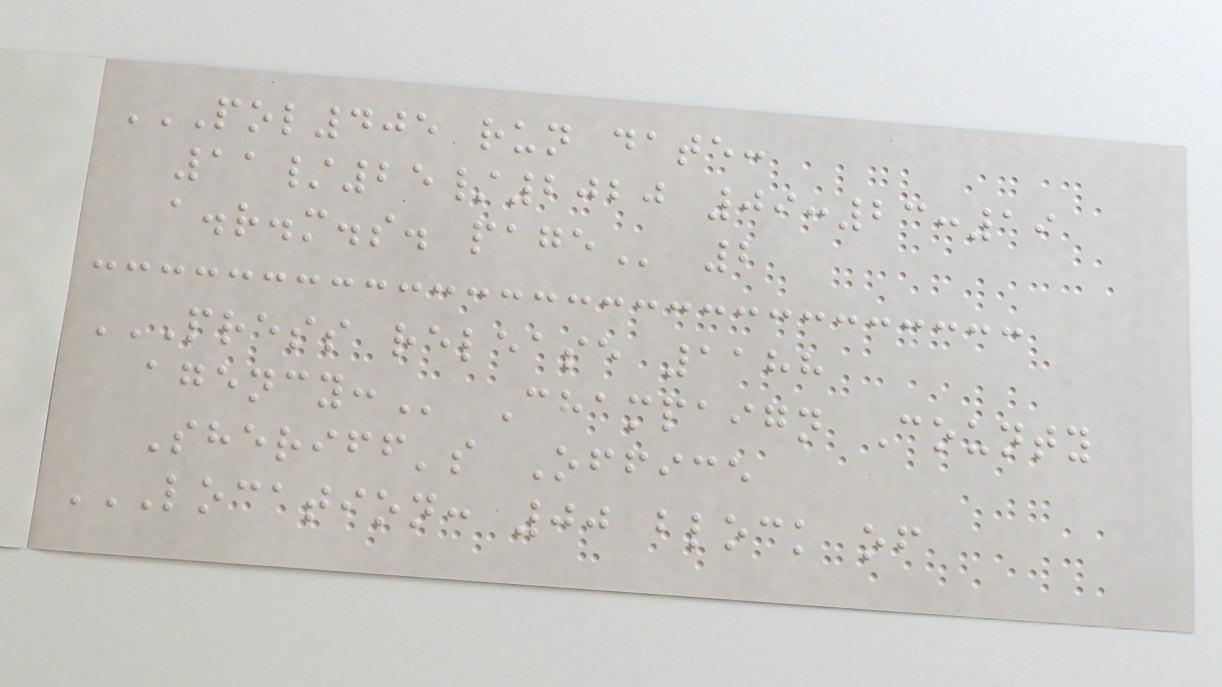POL405 RUN DATE:
11/25/2020 09:23:19
A.R.M.S. PAGE 2
PRESS RELEASE 1188
AGENCY: Champaign County
Sheriff's Office
LOCATION: 00 BLOCK OF
